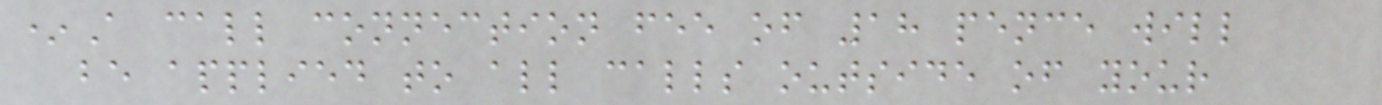*A call connection fee of 18 pence will
be applied to all calls outside of your
